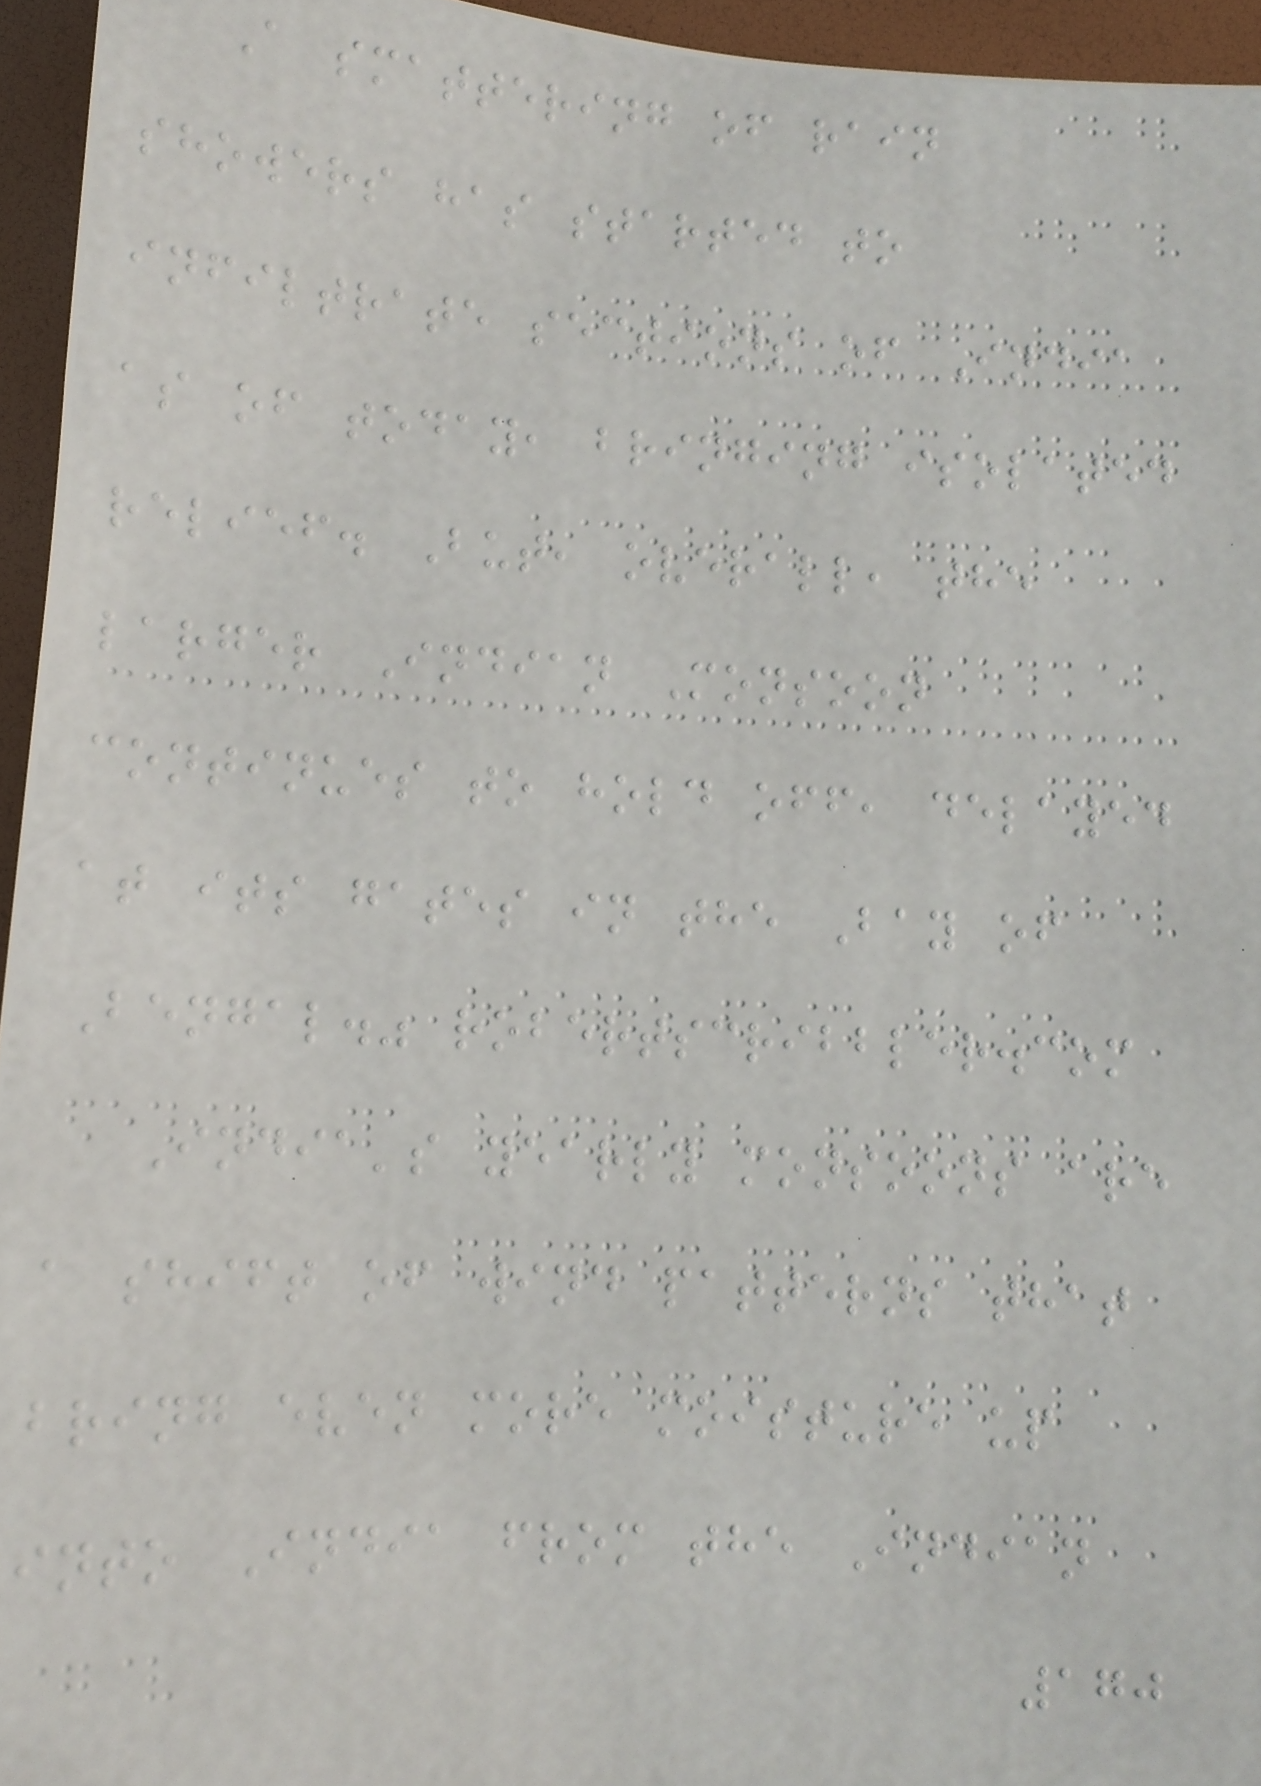A smattering of rain
showers has started to
infiltrate sections of India
as of today, bringing isolated
relief. But, overall, the
larger Indian Monsoon
continues to hold off, delayed
at its gates in the Bay of
Bengal." robertscribbler.com
India's yearly monsoons are
a shift of wind patterns that
bring even more moisture up
into India from the Indian
170
